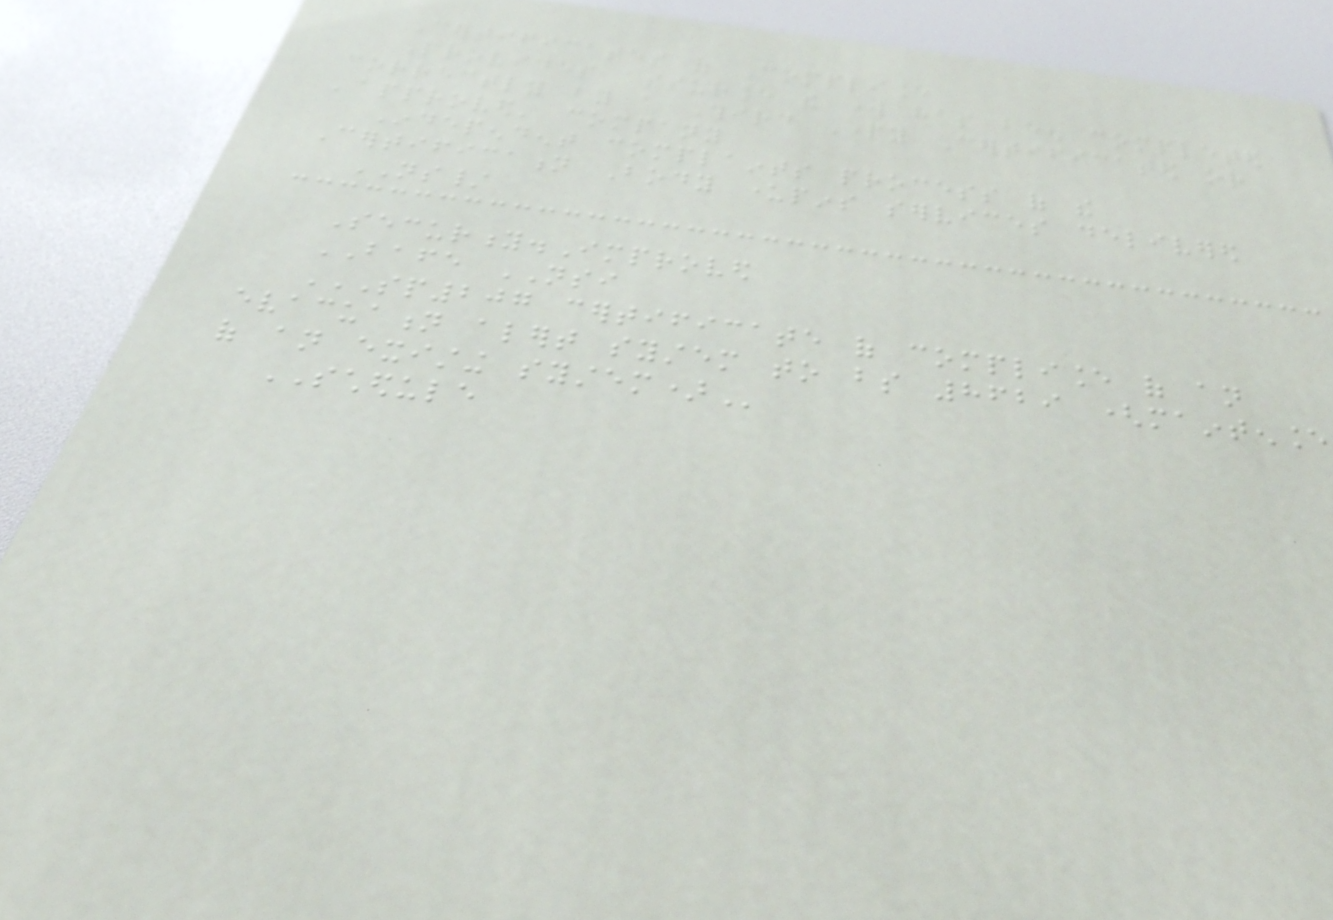Certificates of Compliance
Provides assurance the work has been completed
correctly by a Third Party Certificated or
'approved' company
Independent complaints process of the
Certification Body underpins services delivered
NS/
Security.Improved
BAFE NSI
SP207 CERTIFICATE OF COMPLIANCE OF AN
EVACUATION ALERT SYSTEM TO BS 8629 (MAINTENANCE
OF AN EXISTING SYSTEM)
SCHEDULE
